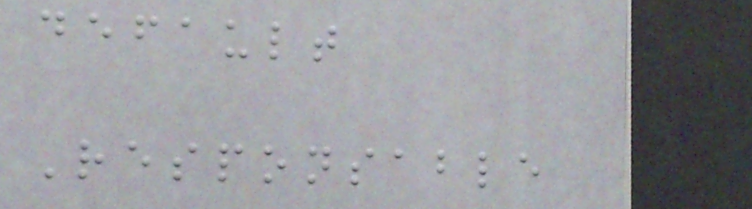default
Responsable
